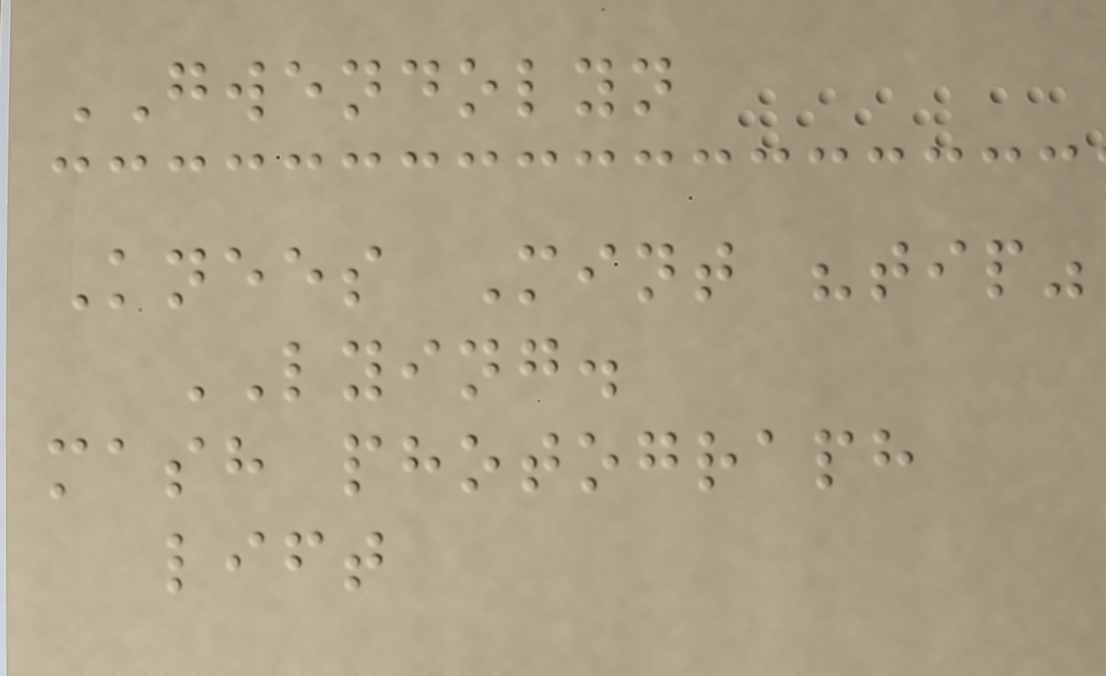GWENDOLYN
Knees Mint "tip"
LYING.
mash photograph
lift
